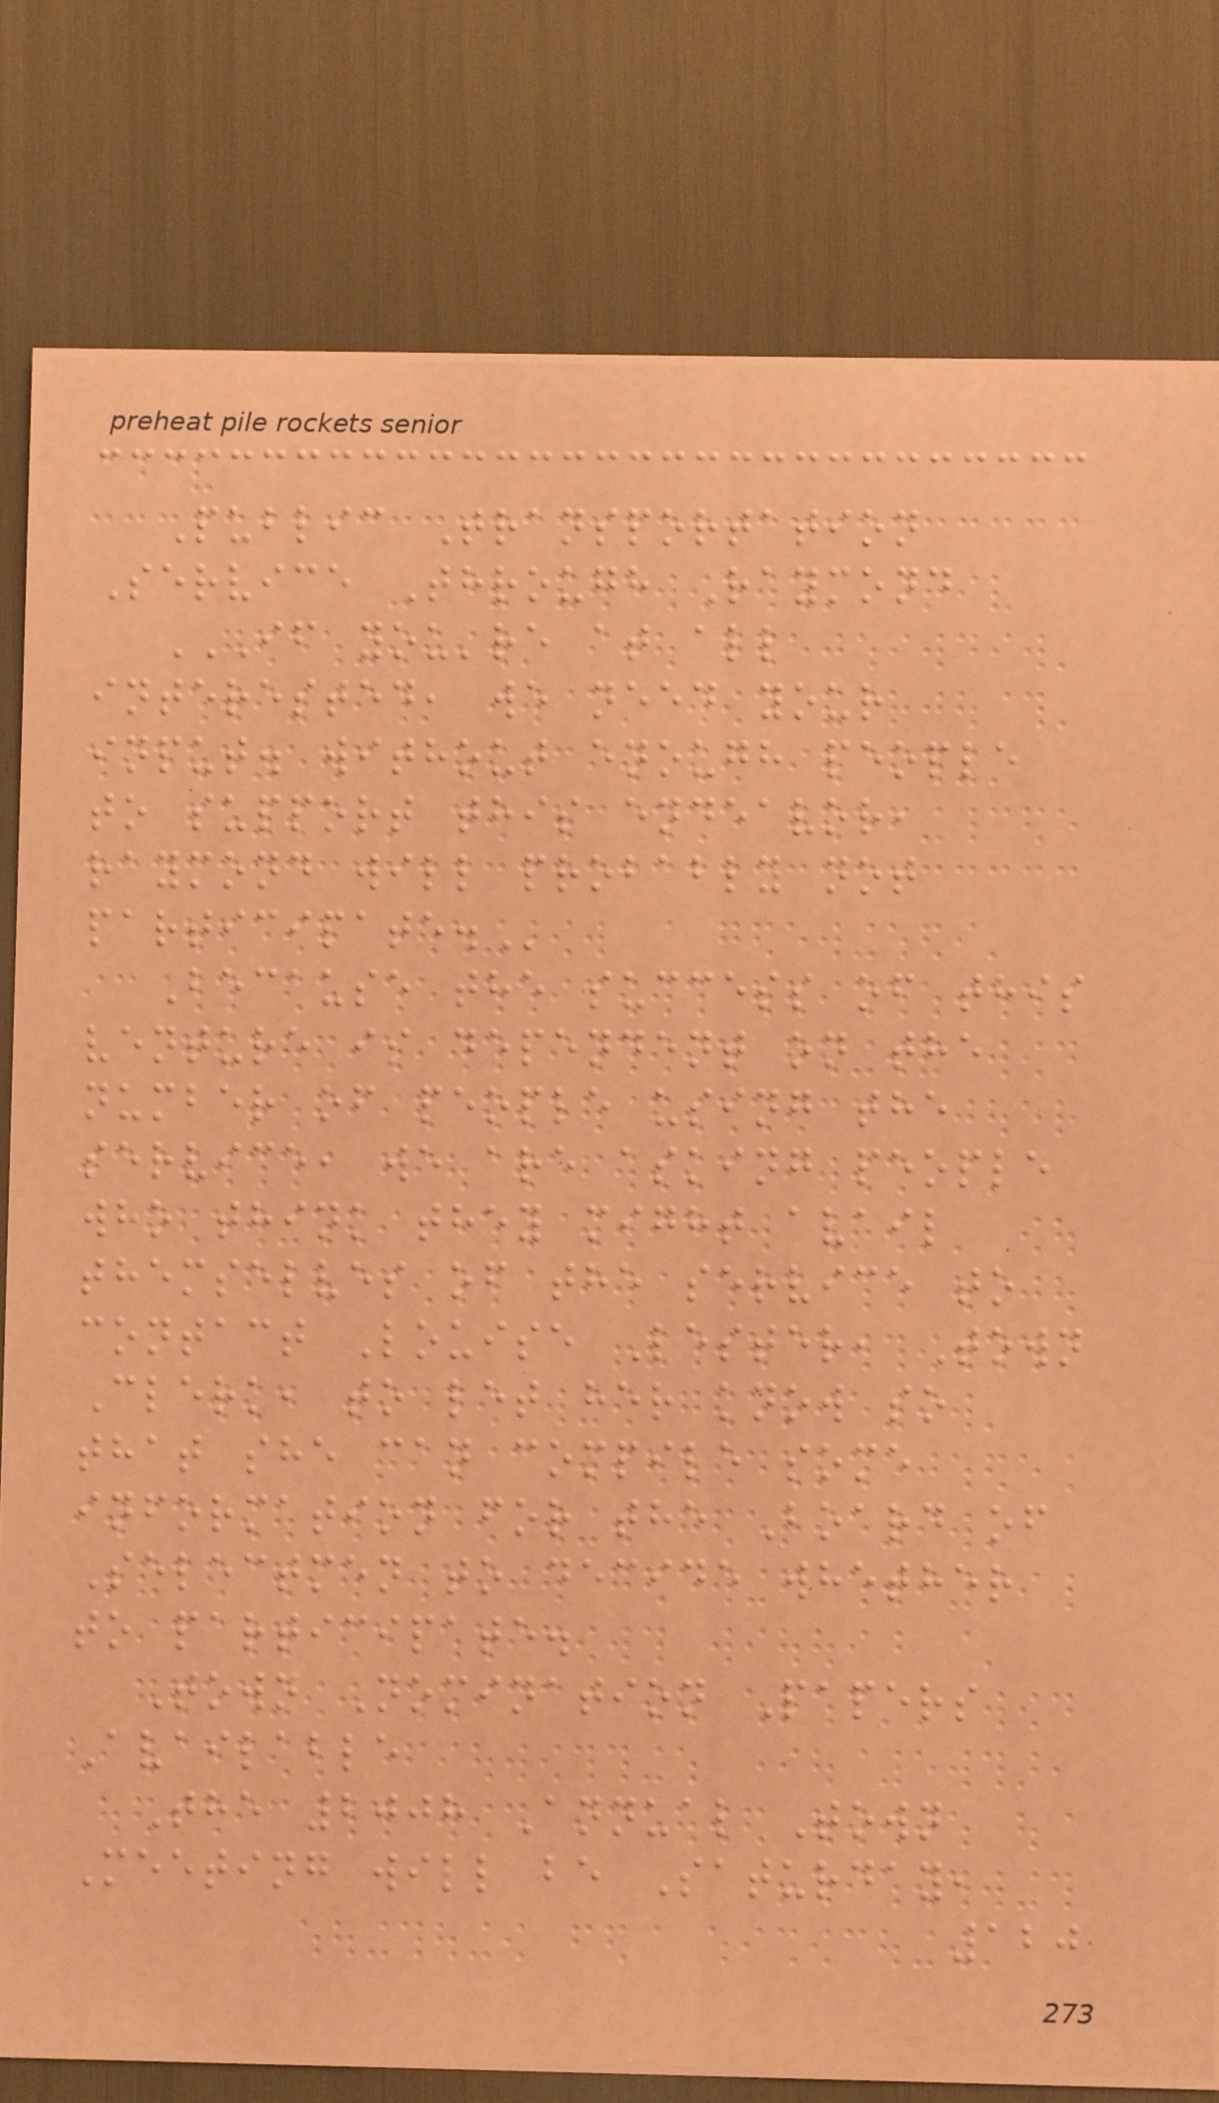Public Transportation
Service Through Raymond
IF YOU'RE AT ALL
INTERESTED, WE NEED YOUR
INPUT. WITHOUT ENOUGH PEOPLE
TO SUPPORT THIS ENDEAVOR,
RAYMOND WILL PROBABLY NOT
PARTICIPATE.
Because the success of this
venture is dependent on the
number of people using the
service, we are asking people
who think they might avail
themselves of the service to
contact Louise Lester, Town
Clerk, to let her know so
that she can compile some
information for the Board of
Selectmen to decide whether
to participate.
Town Nomination Papers
Available
The 2008 Annual Town
Meeting will be Saturday,
120
